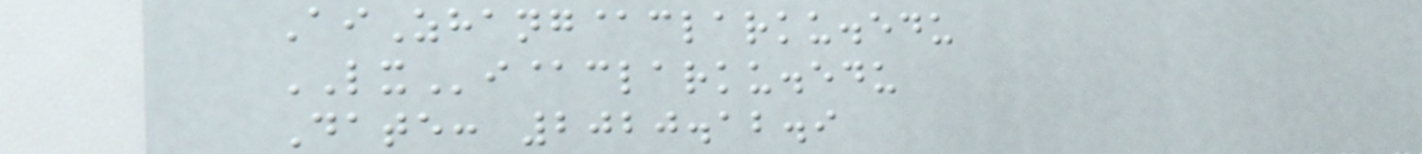AiZhang@clarku.edu
LXi@clarku.edu
Date: 2020.12.9
